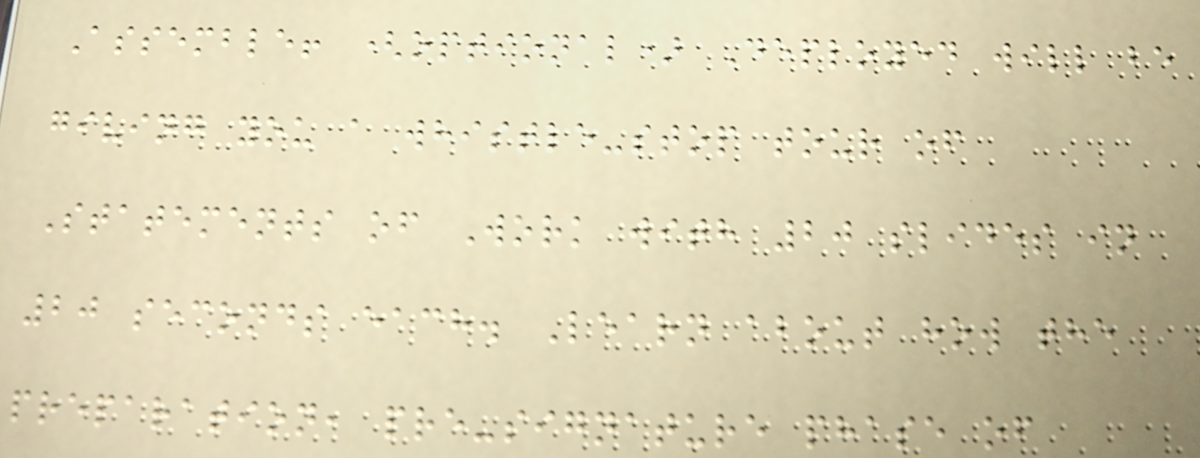Assemble! (optional) Deployed will be
giving you a whistle-stop tour of
Statements of Work with 20 slides in
20 seconds each. Learn about how the
preparation, pre-signature phase of
